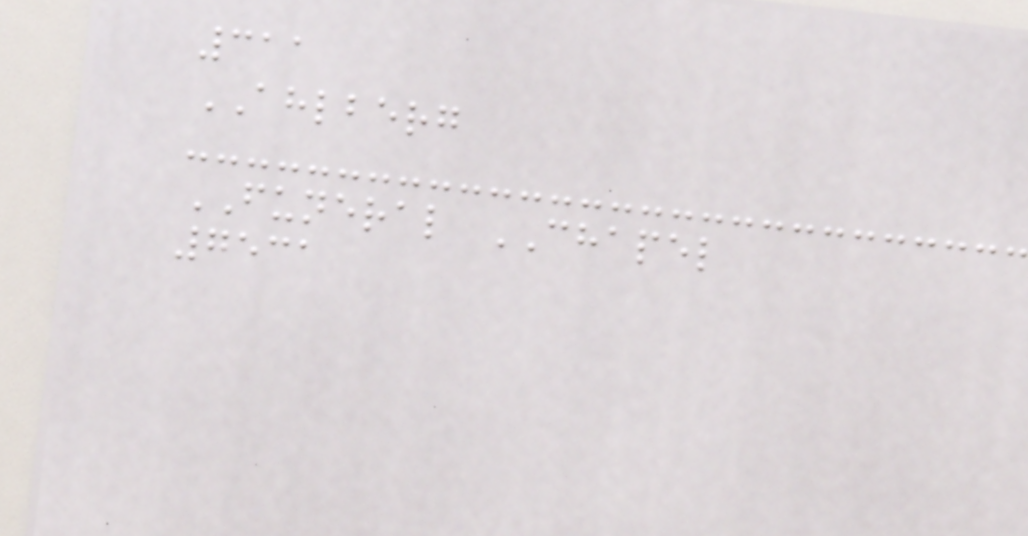311
AHLBERG
FUNERAL CHAPEL
7531
